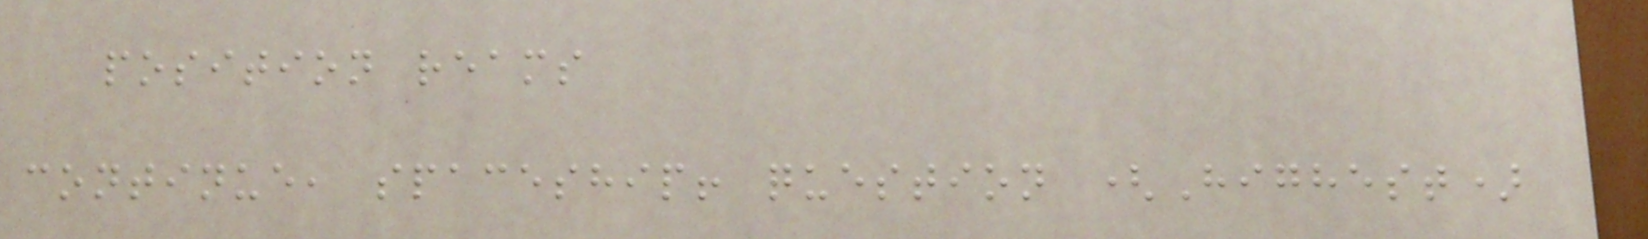position reams
continue, spaceship! question (Highest)
